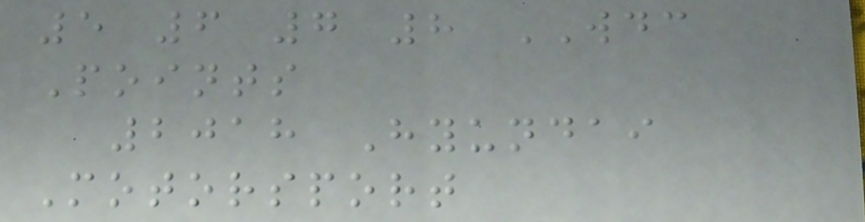5 6 7 8 WDC
Points
2018 Hyundai
Motorsport
